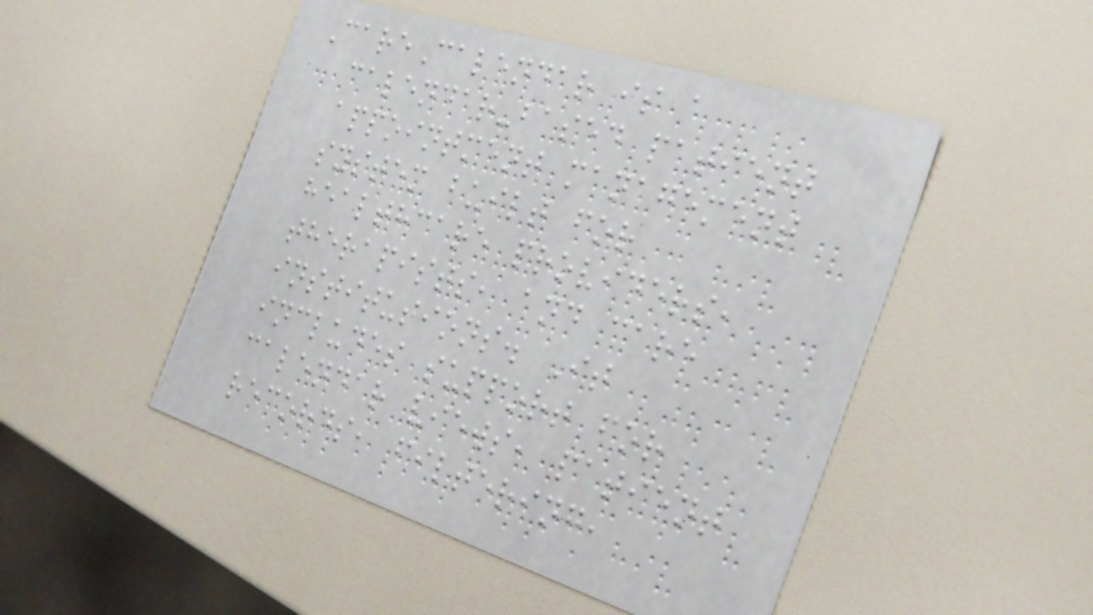CareCalendar is a
calendar-based patient
appointment management
system built for
healthcare providers,
therapists, and care
institutions. It
includes support for
calendar views, patient
records, filtering,
